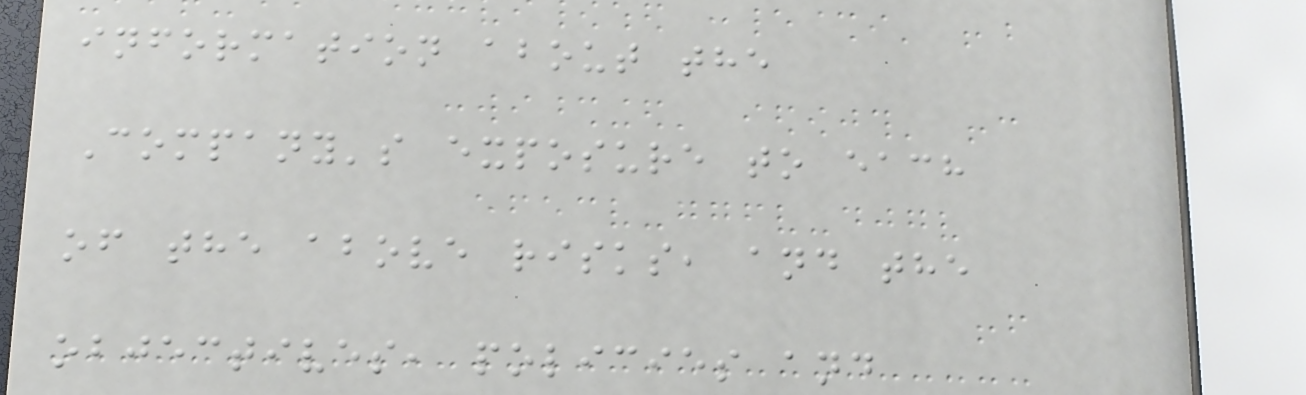information about the
Company's exposure to each
of the above risks, and the
objectives, policies and
